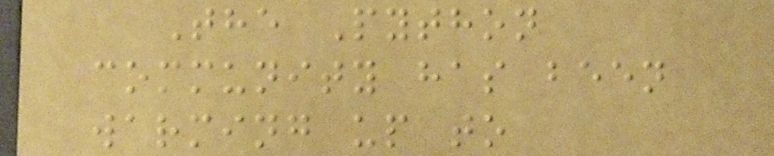The Python
community has been
warming up to
